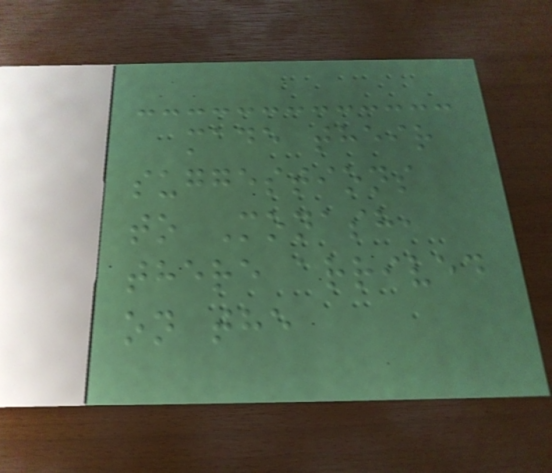made their
suggestions
to Monash,
there arrived
on the
